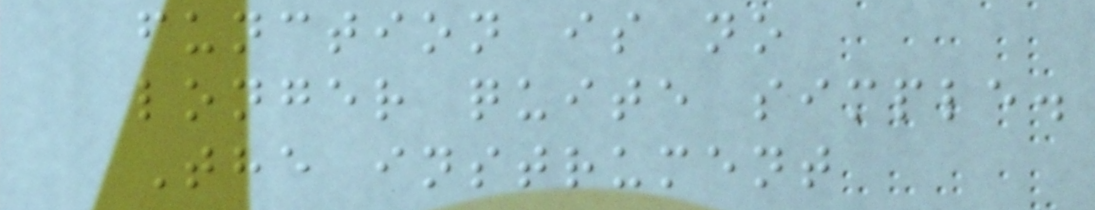function is no
longer quite simple.
The instrument
